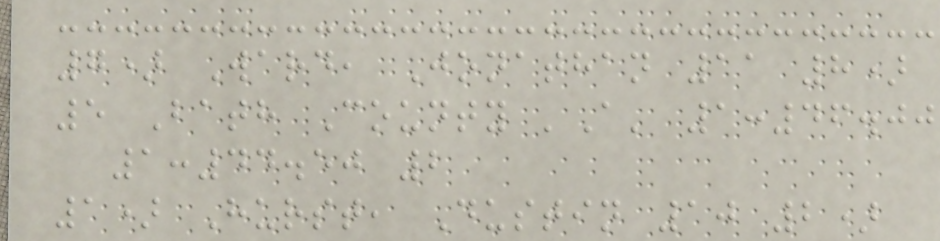7) Ward, Jonathan 11 8)
5 Bath County 'A' 1:46.00
1:44.50 2
1) Hurst, Dustin 10 2)
